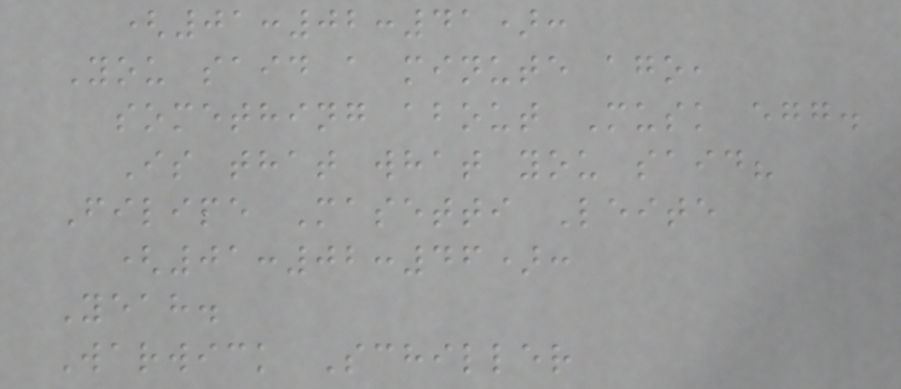(01:02:41):
You said a minute ago,
something about Musk egg.
Is that what you said?
Filipe Masetti Leite
(01:02:46):
Yeah.
Warwick Schiller
